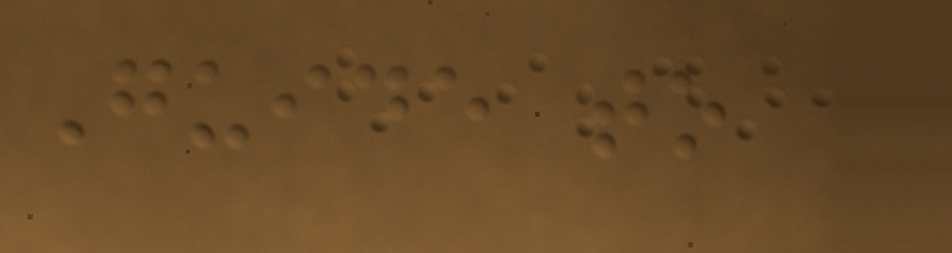Guide to
